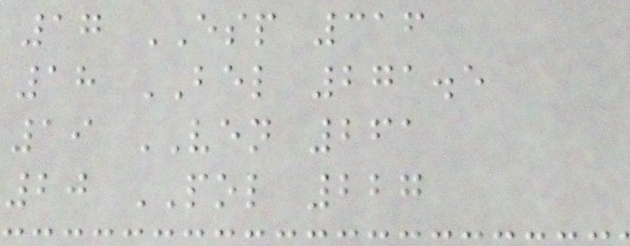17 ESP 316
18 BEL 271.5
19 VEN 261
20 POL 227
